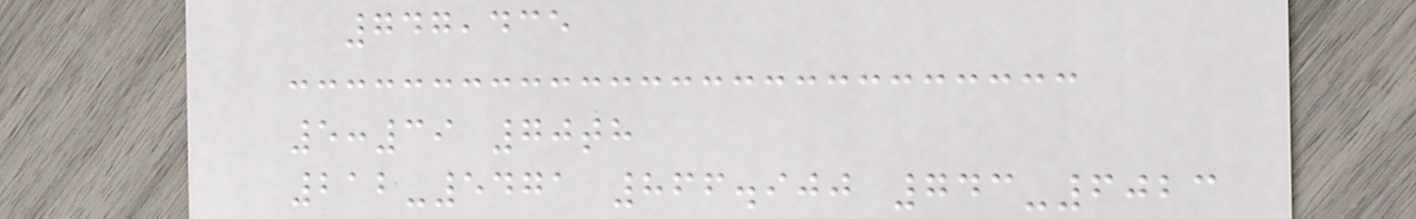747,435
5:39 70th
212-5471 866.900 743-6023
